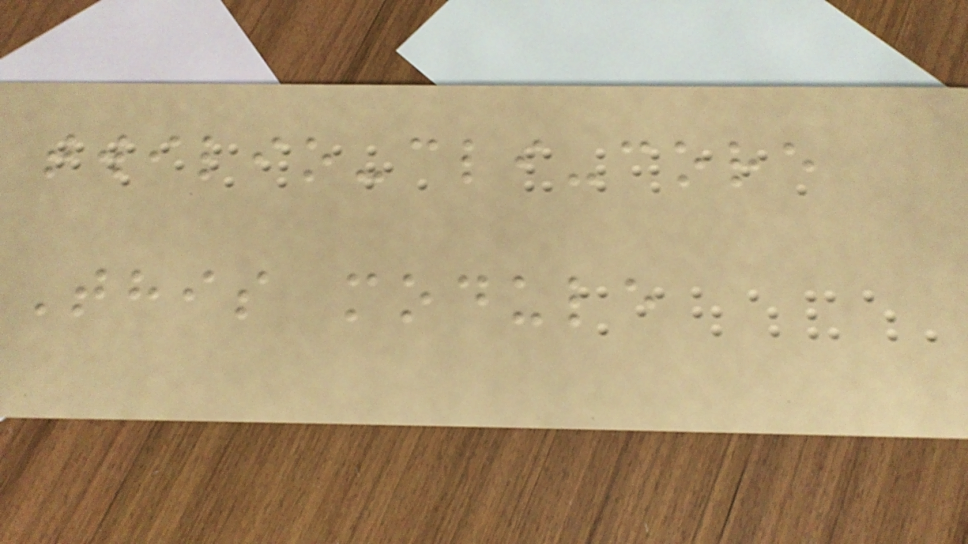twilio-cli-core
This module
